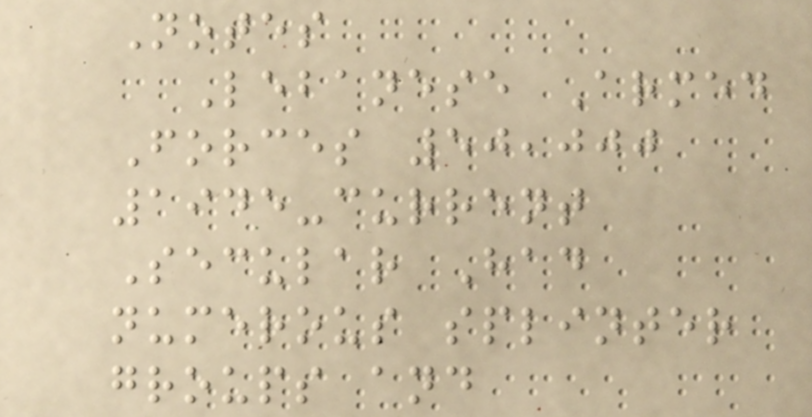Notes
Lebanese Armed
Forces 50,000
1945-current
Secular Had
numerous splinter
groups and
